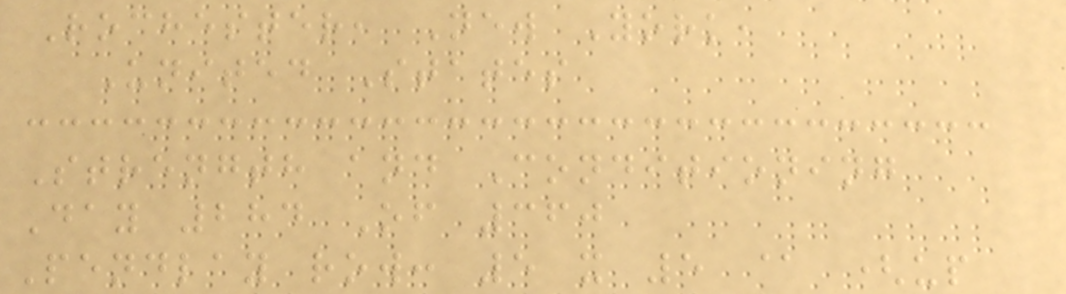Rochester, New York,
United States
Strength and Conditioning
Day 284 Of 360
Pendlay row: 5 x 5 @ (up
